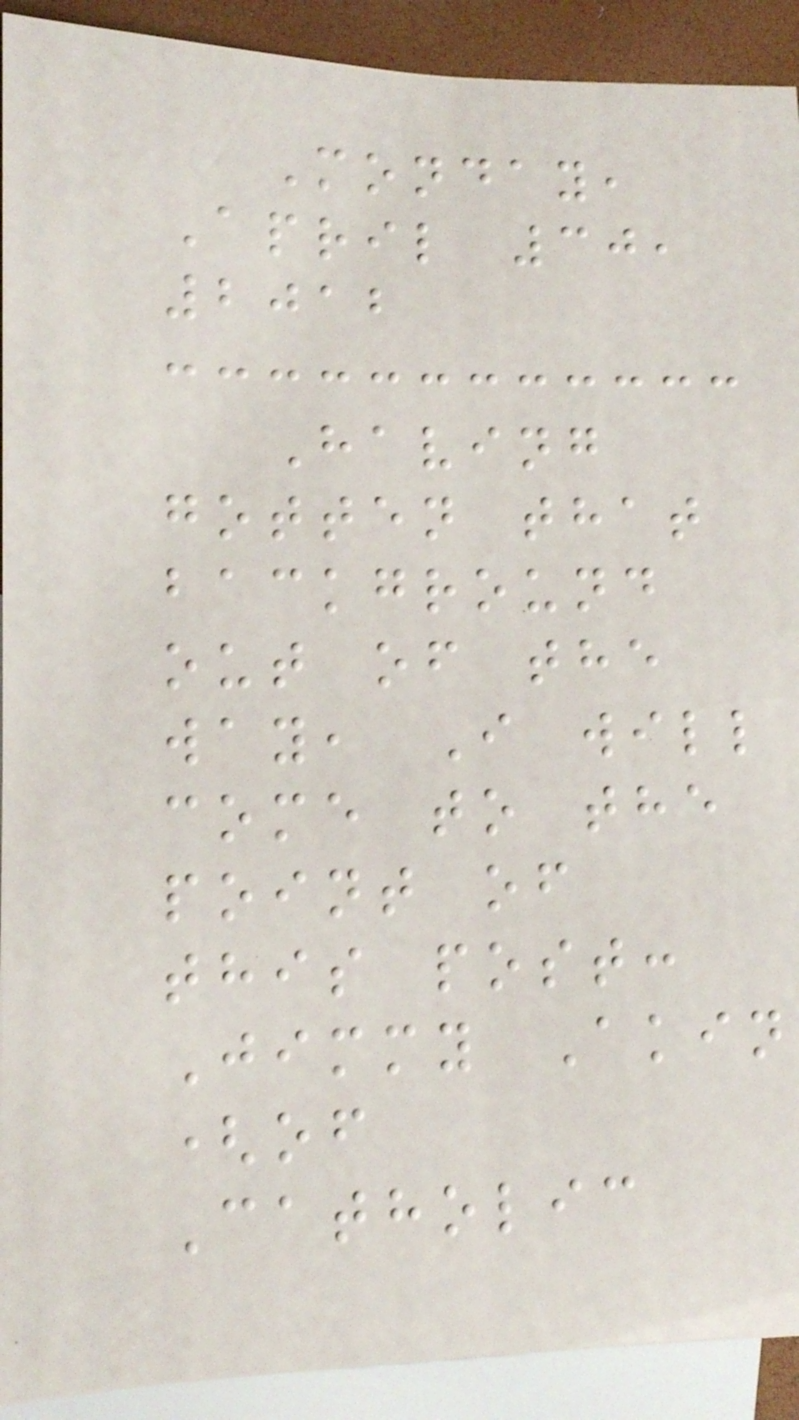Monday,
April 30,
2012
Having
gotten that
background
out of the
way, I will
come to the
point of
this post:
Jimmy Akin
(of
Catholic
